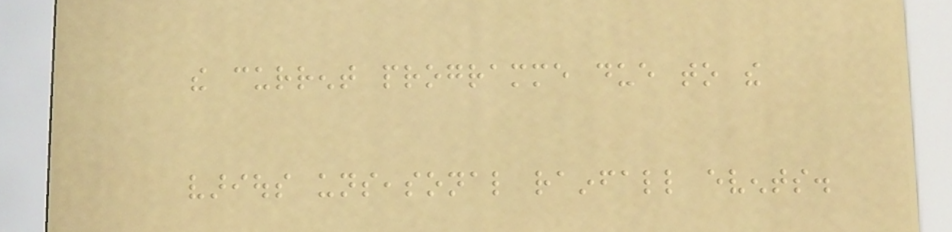the current programme due to the
various unseasonal rainfall events.
